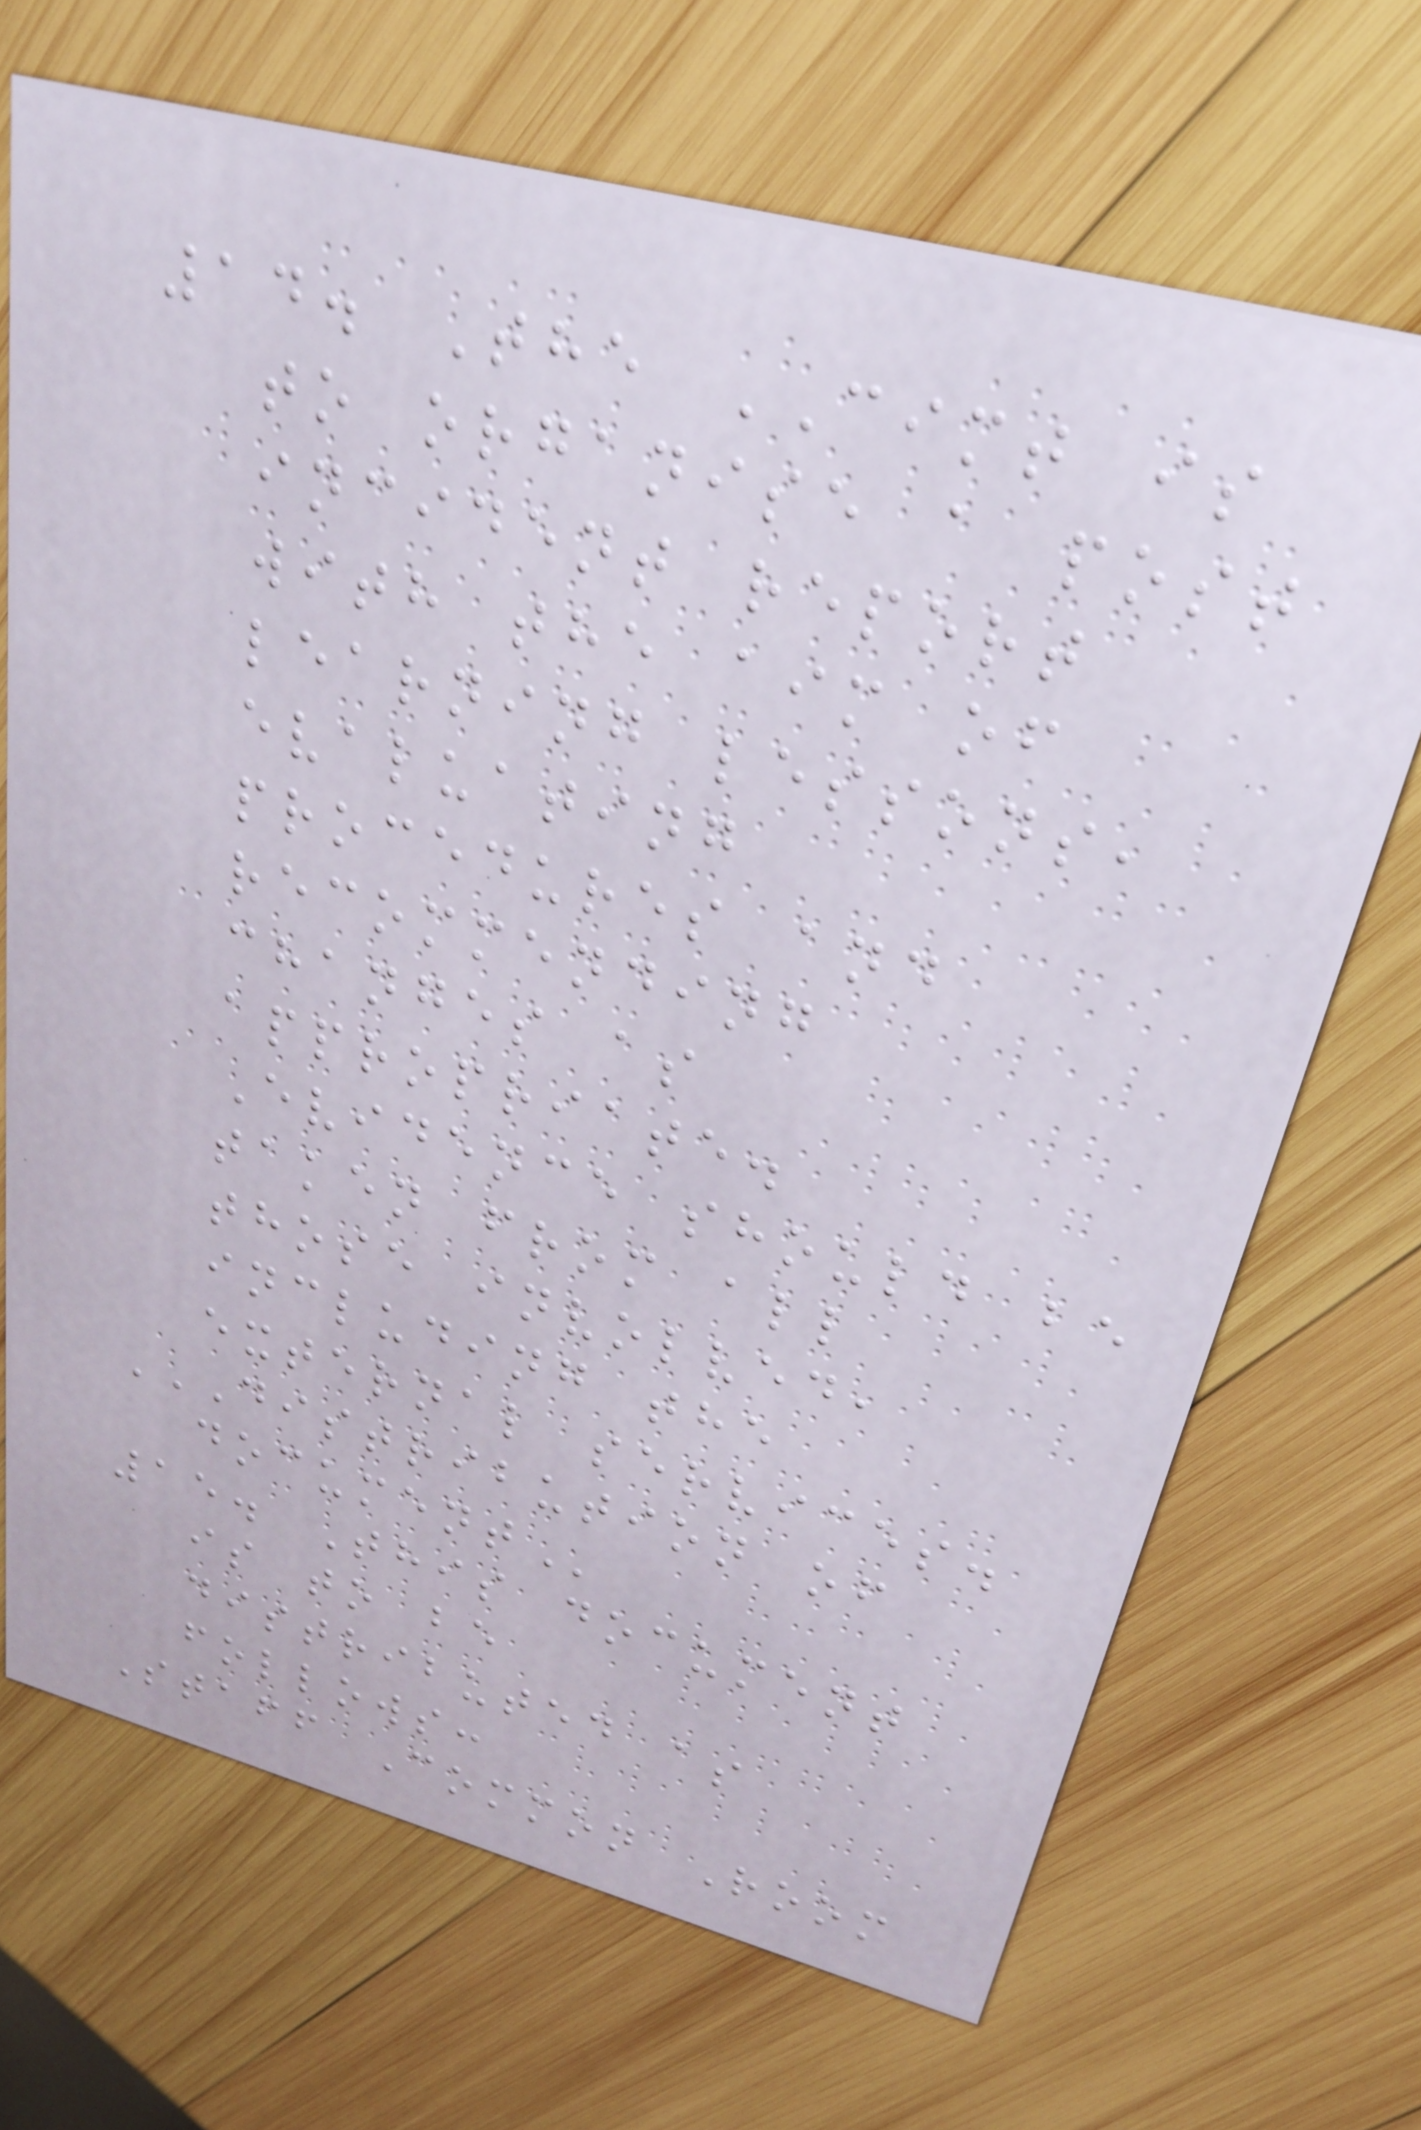14. The CIMT is
to organise a post
incident report
with the aim of
learning lessons,
evaluating
procedures and
recommending
changes as
appropriate.
Evidence should be
taken from all
those involved,
including the
external services.
DISTRIBUTION OF
DOCUMENT
15. This document
is to be
distributed as
follows:
Staff Common Room
